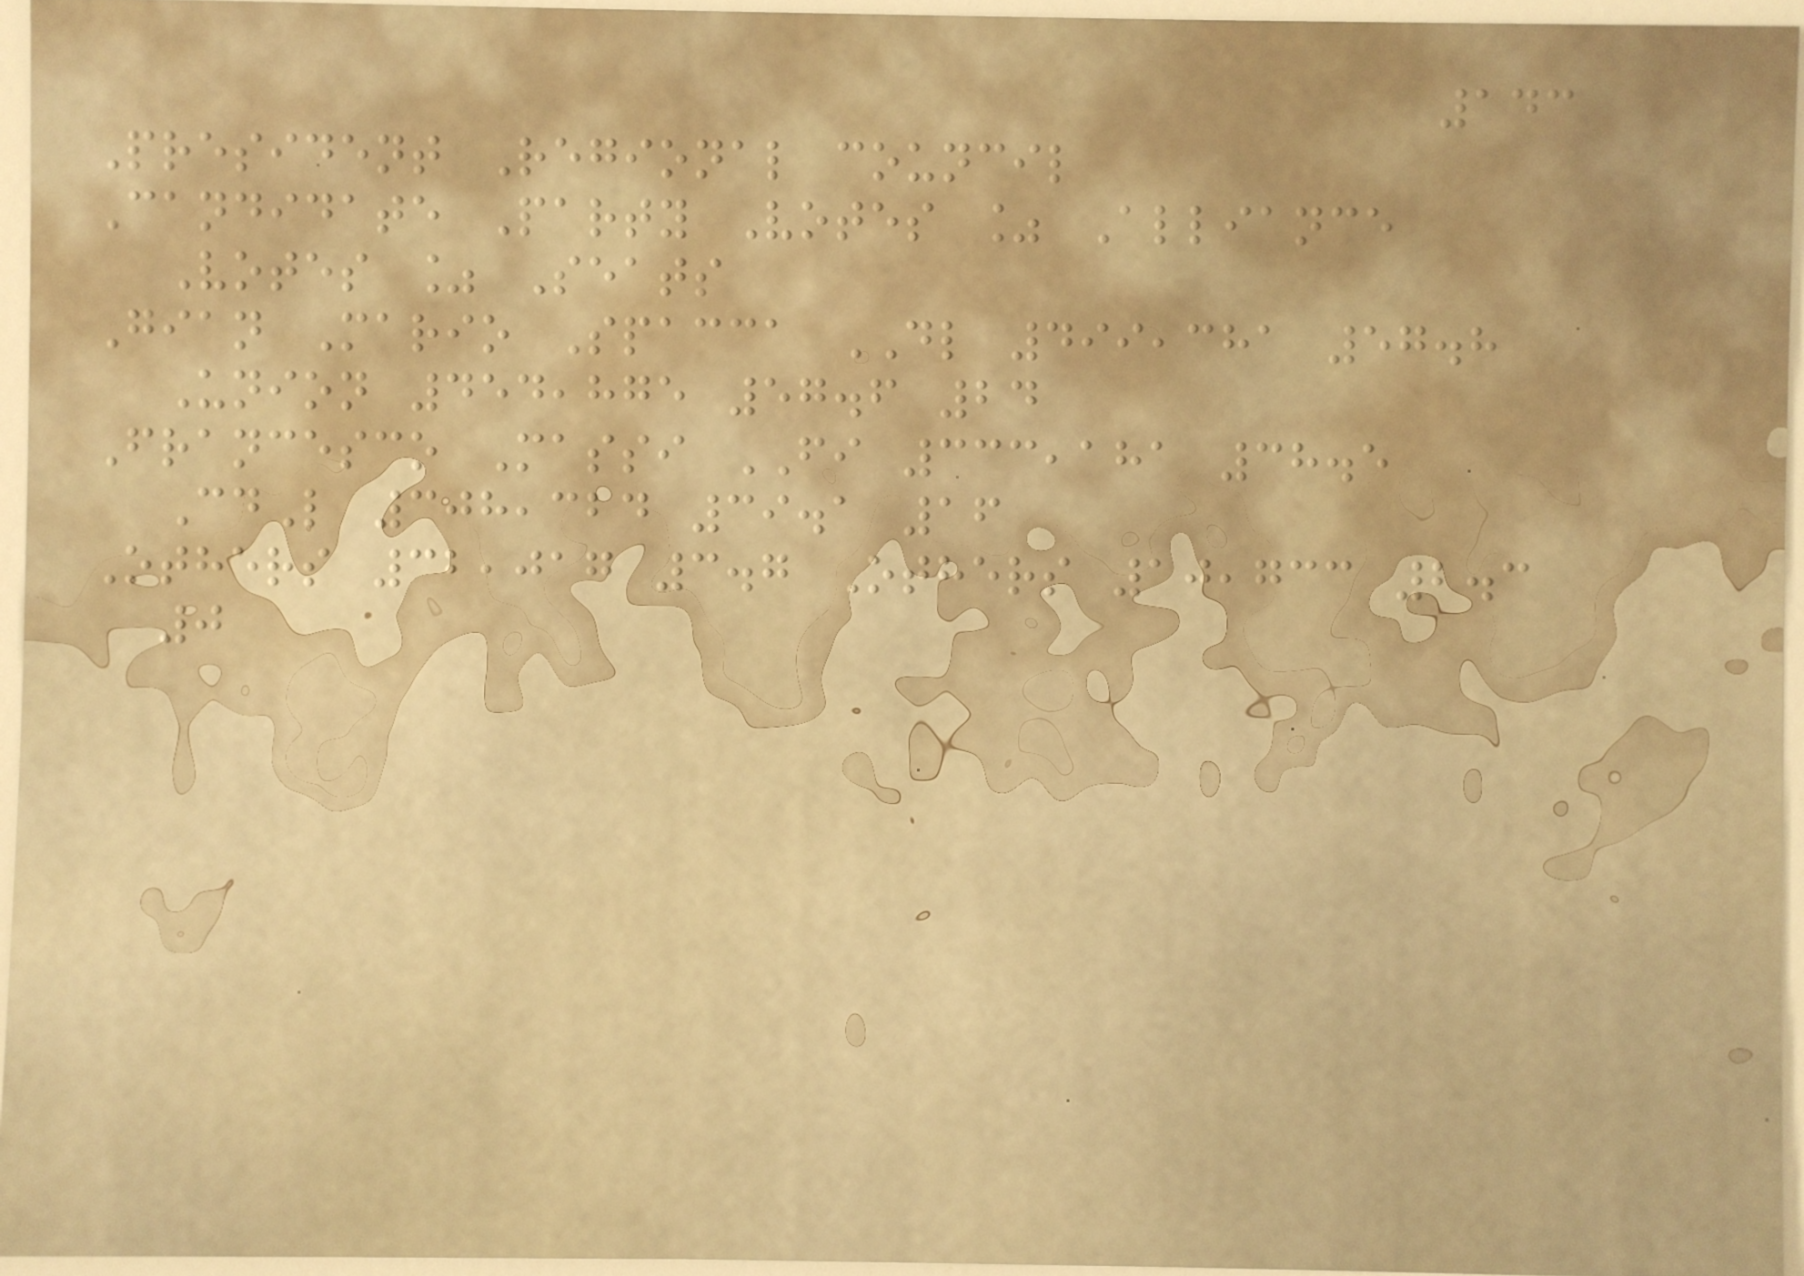143
President Regional council
Candidate Party Votes % Alliance
Votes % Seats
Gian Mario Spacca DL 499,381 57.8
Union 454,875 57.6 24
Francesco Massi FI 333,181 38.5
CdL 308,324 39.1 16
Others 32,017 3.7 Others 10,733 2.3
0
